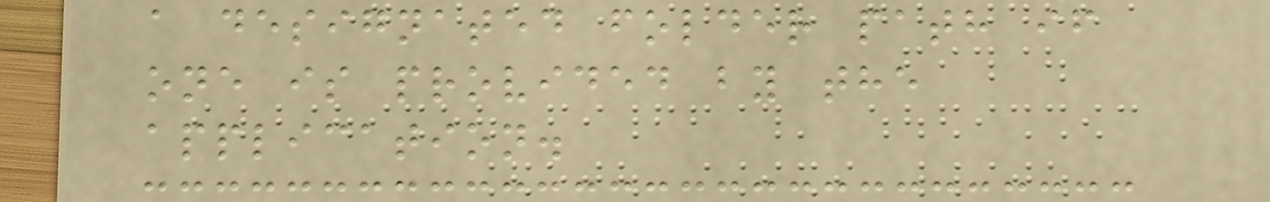a designated folder path if
one is provided by the
application.
